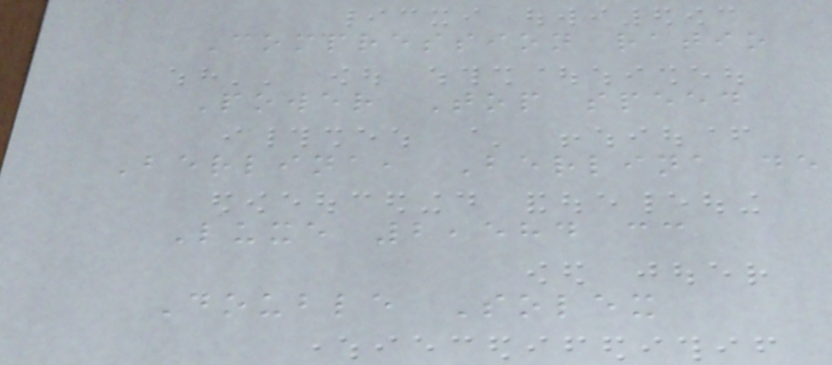Compression ratio
Power Top speed
Berlina, Berlina de
Luxe 2,584 cc
Double Solex
